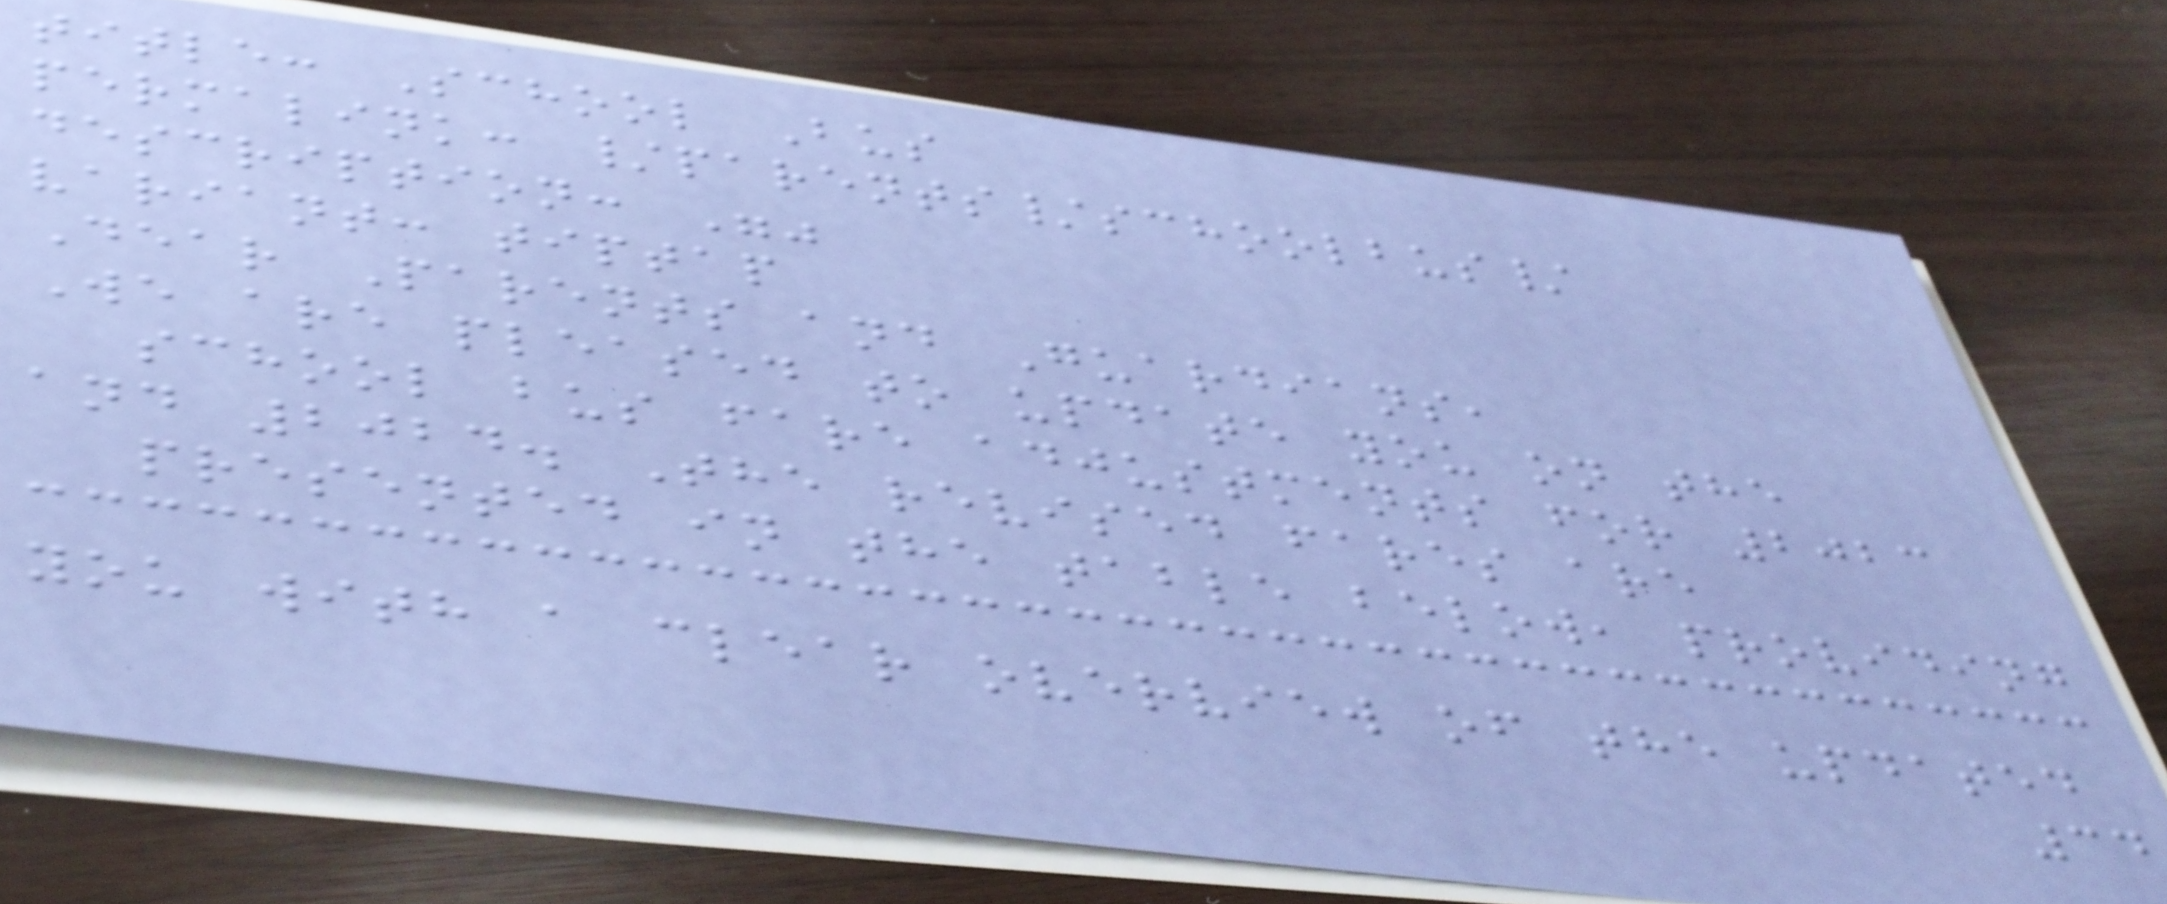title: School Bus
permalink: /parents/schoolbus/
description: ""
variant: tiptap
Dear Parents and Guardians,
We are pleased to update you on the
school bus fare adjustments for 2023
and 2024. The revised fares are
presented in the table below, providing
you with a clear overview of the updated
34
